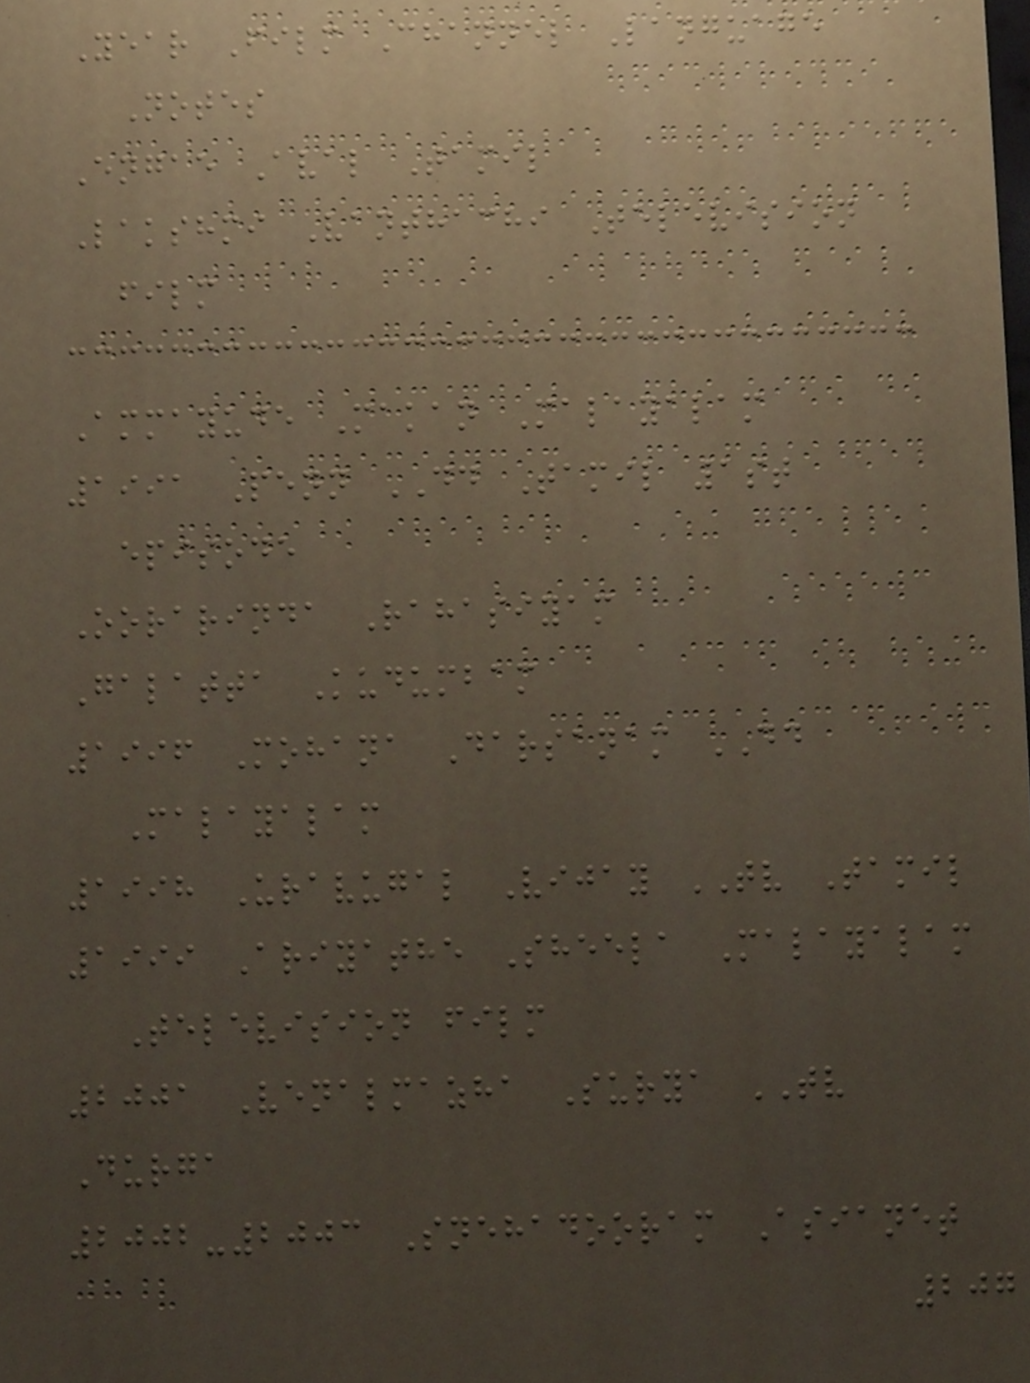Year Film Channel Language
Notes
Engae Aval Tamil
Lakshmi Vanthachi Television
film
Ammayude Makan Malayalam
1991 Penn DD Tamil 1st
episode
Oorarinda Rahasiyam
Galatta Kudumbam
1996 Mohana Darsanam DD
Malayalam
1998 Uravugal Vijay TV Tamil
1999 Ariyathe Sheela Malayalam
Television film
2001 Venalmazha Surya TV
Durga
2002-2003 Snehadooram Asianet
207
